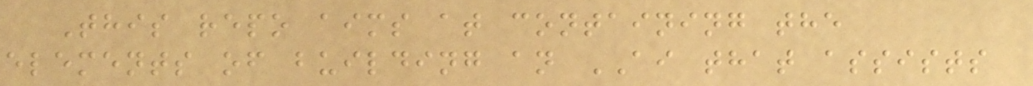This repo aims at containing the
elements of building an AI that assists
